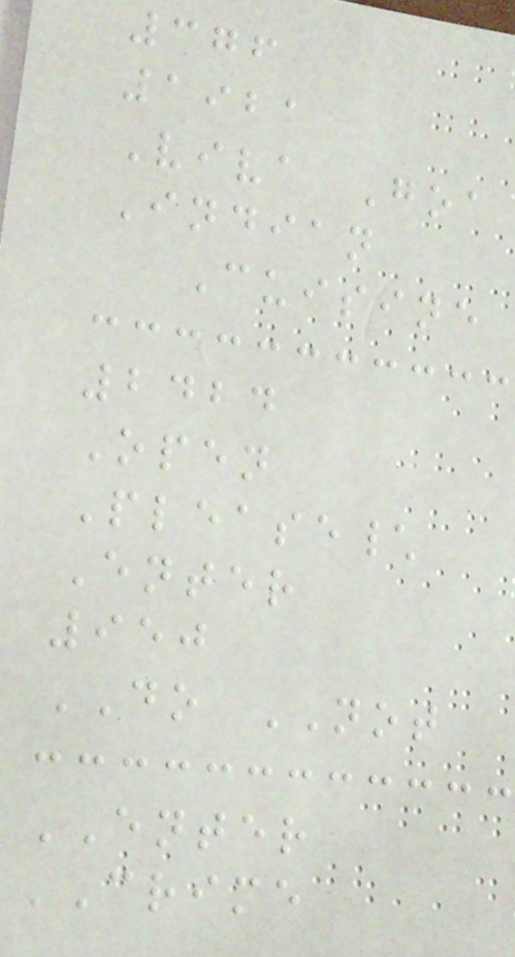376
1921
Viva Goa
Indian
Cuisine
2424
Open
Please\
Enter
950
DO NOT
ENTER
CRIME
